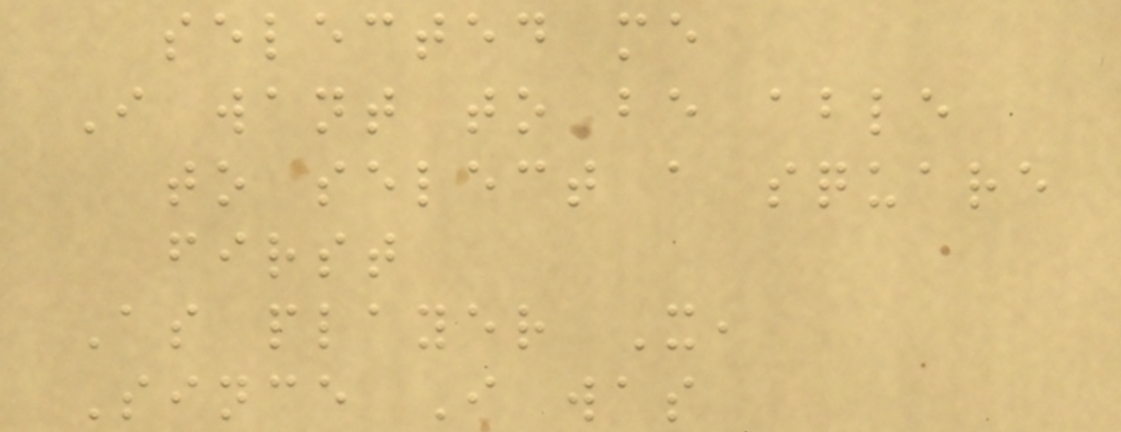selected me
I want to be able
to select a square
first
As player X,
Since I was
